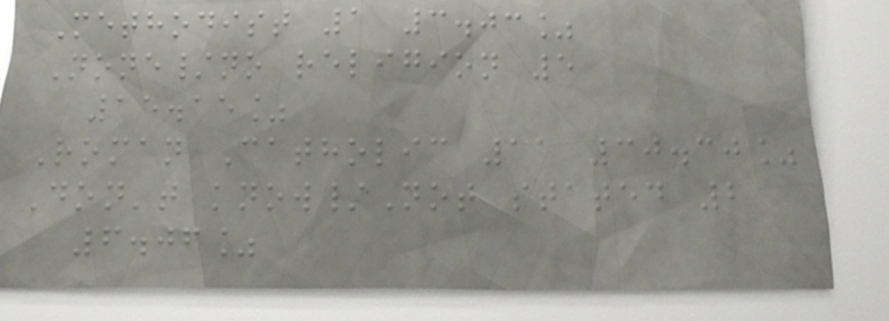Methodist 1 3.03%
None/no religion 5
15.15%
Roman Catholic 11 30.30%
Don't know/Not stated 2
6.06%
